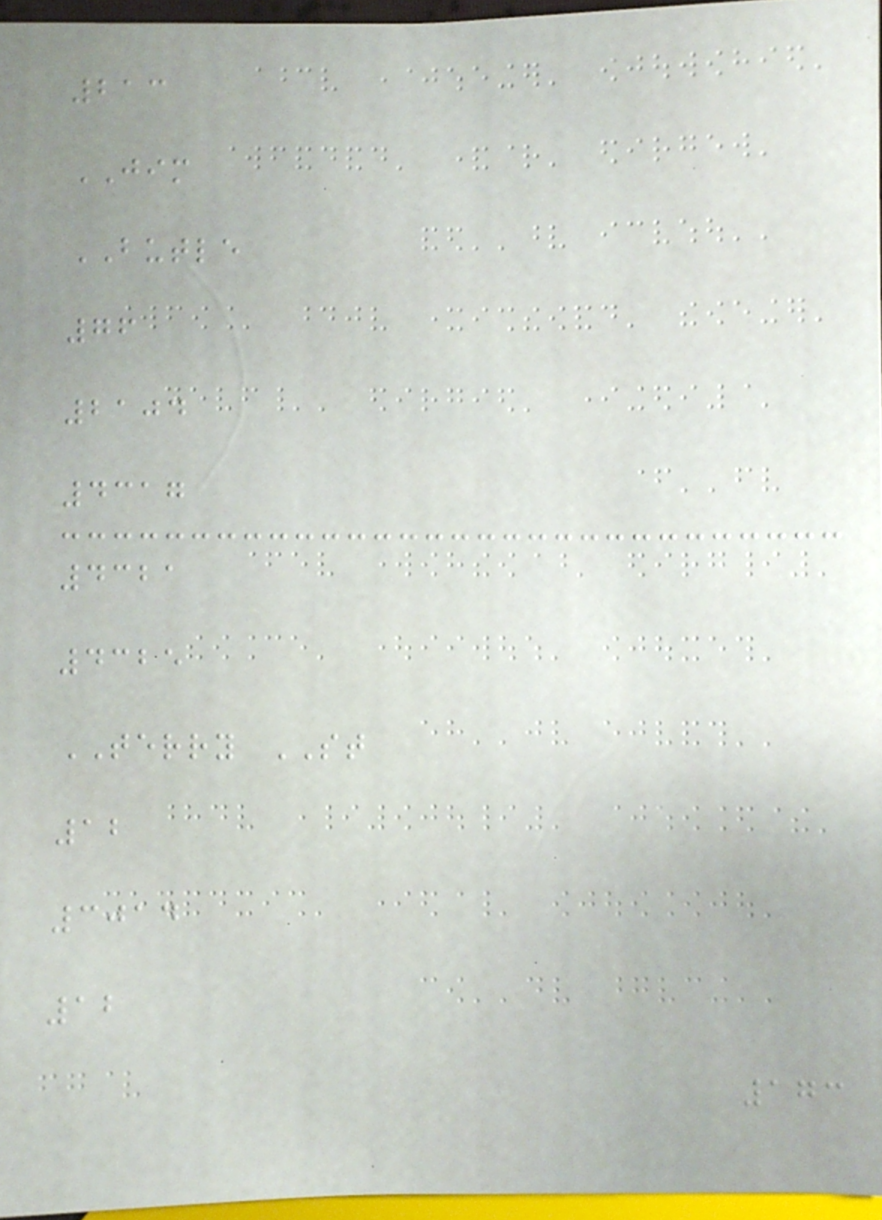213
JIM
BUTLE
76
2104
4317
4321
4325
TERRY ST
12
3014
12
173
